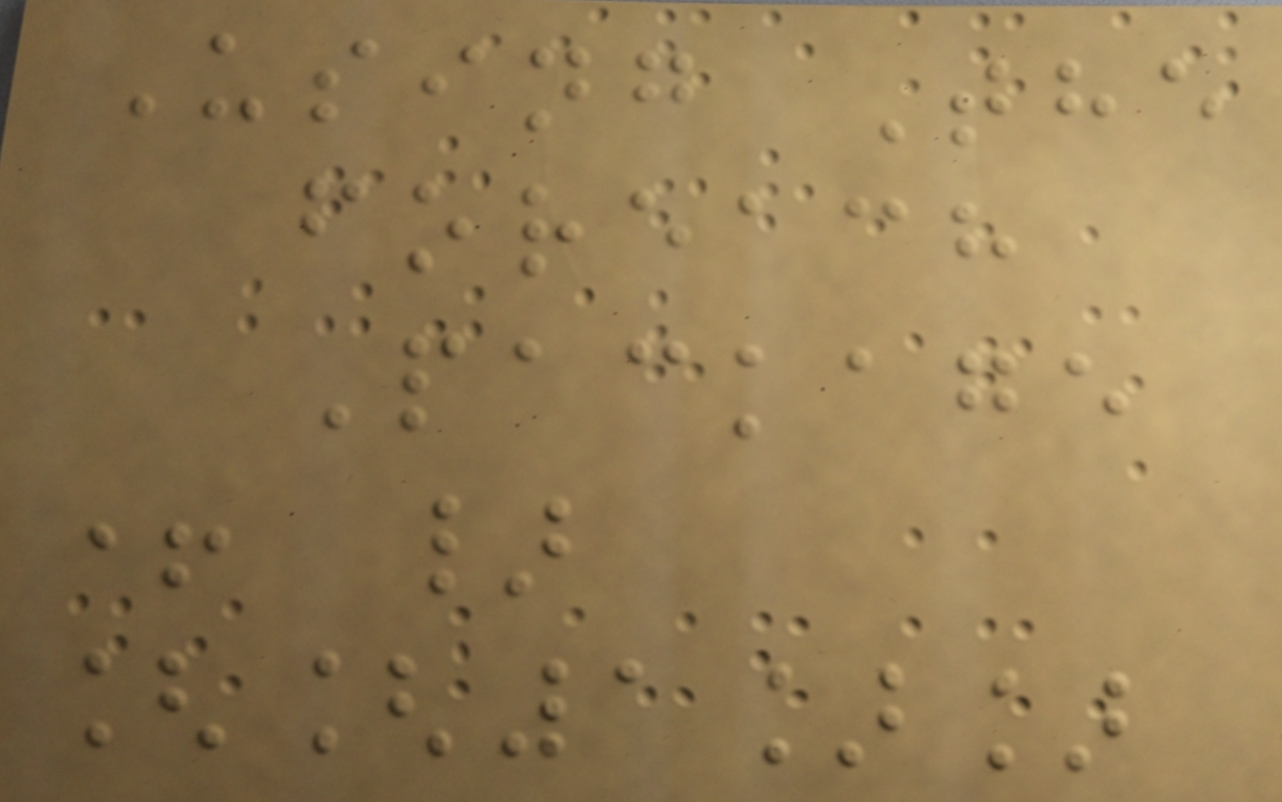Using The
foreach
Package
+ }
[[1]]
